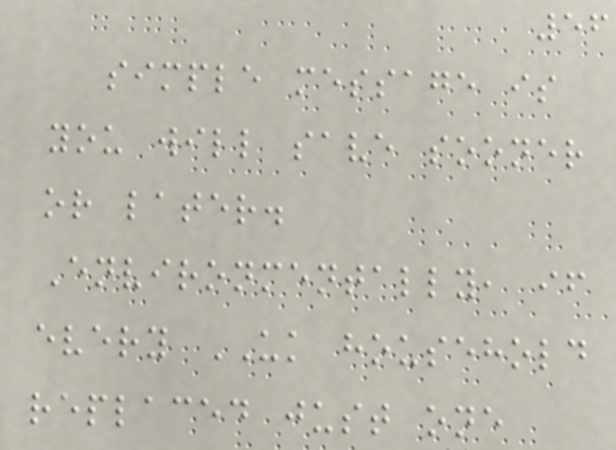56
simple message is
you will save sooner
or later.
Environmentally, if
every UK household
replaced just one
